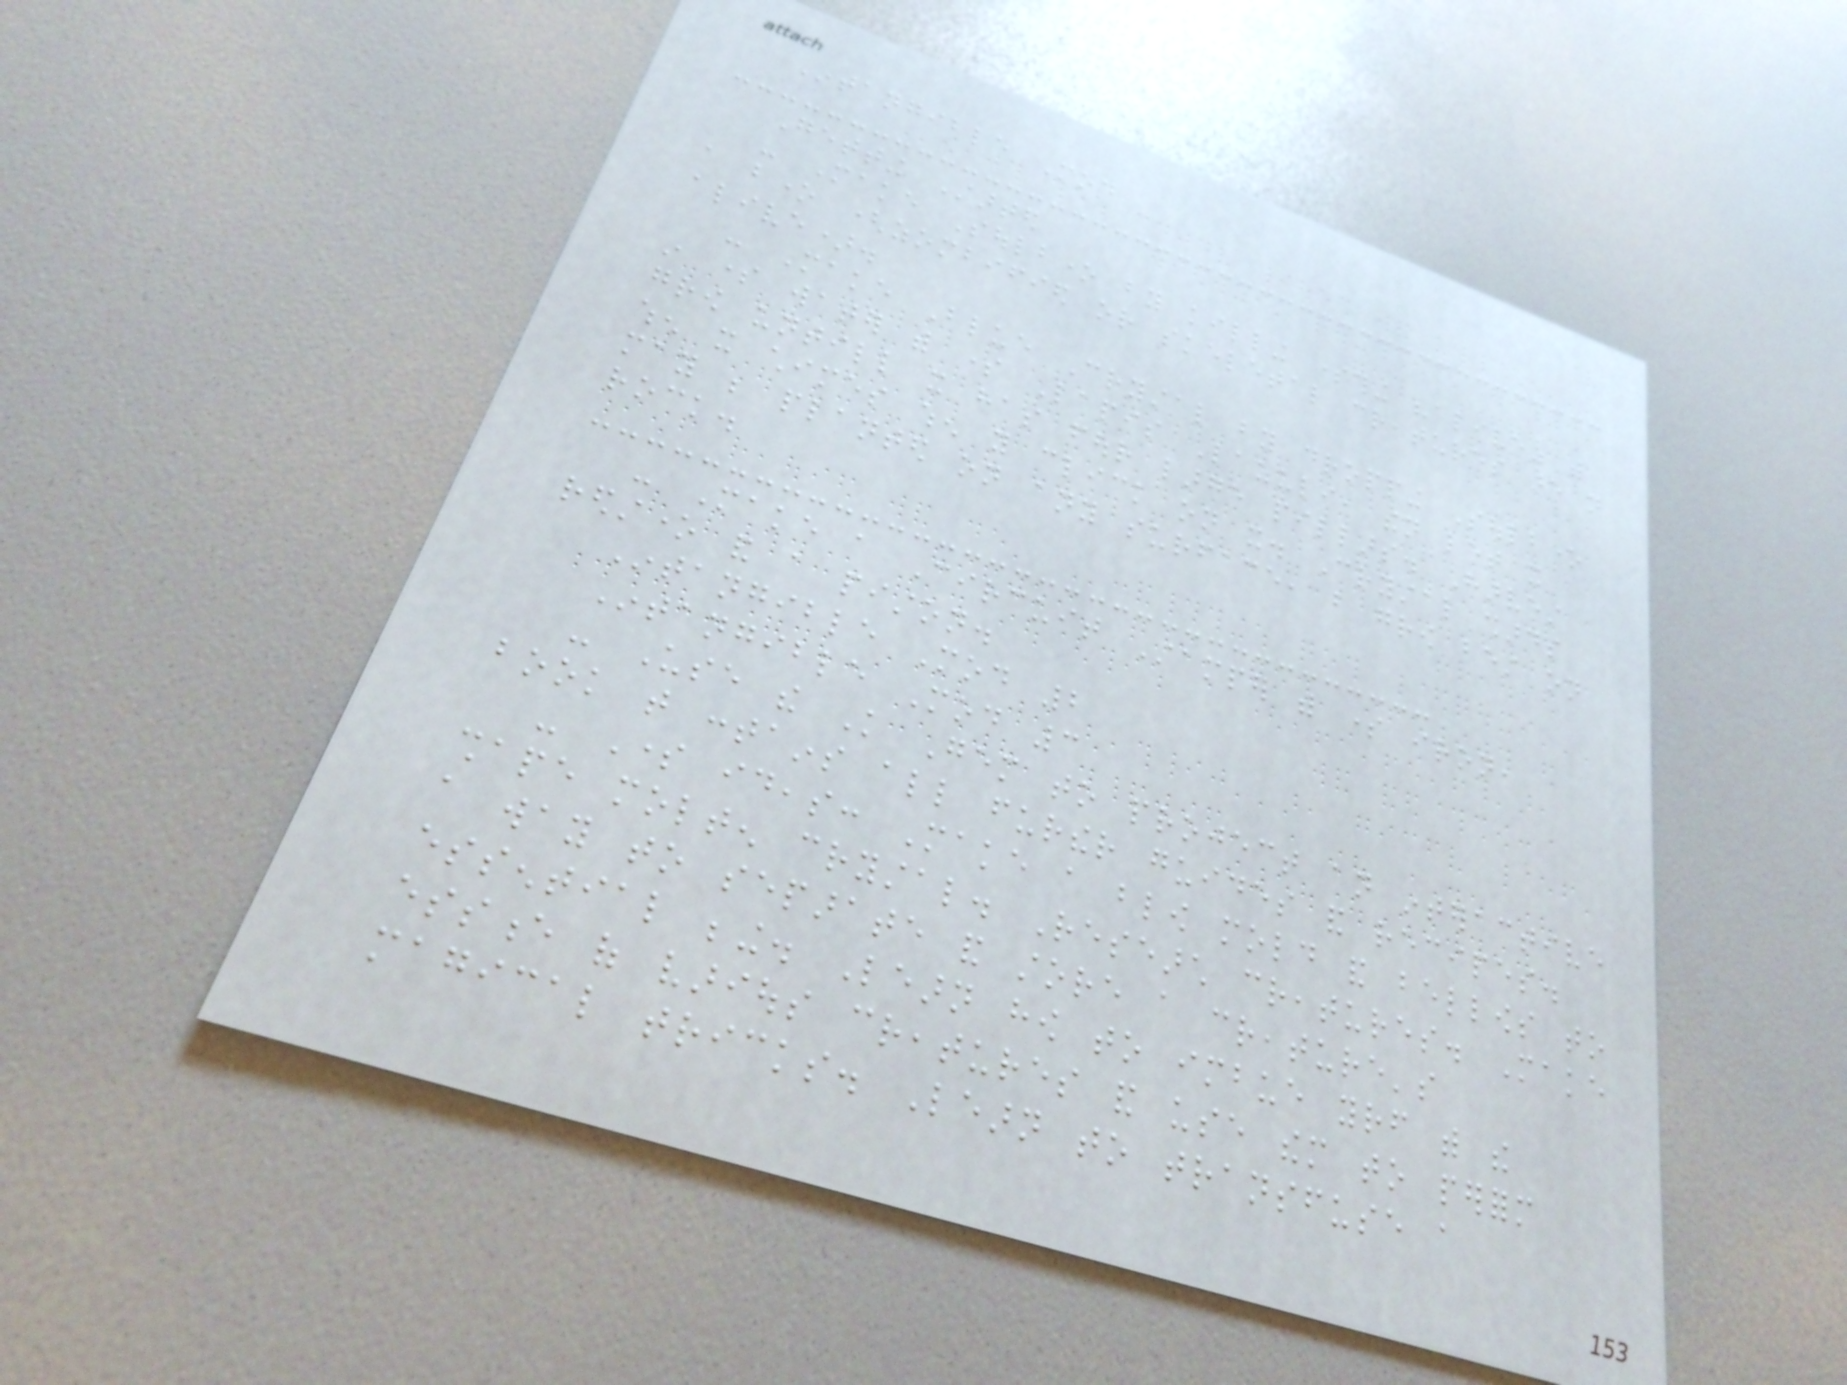Intangible Mod
Getting Started
- Make Soulbone by killing something "alive" with
a bone (zombified or skeletal creatures are not
alive).
- Make Blue Crystal by dropping Soulbone
in some water with some Lapis Lazuli, then let it
grow untill it has four large pillars. Harvest
when it chimes when you click on it. Crystal shards
may be planted on any surface, but grow best on
rock.
- Make a Circuit Stamper with some iron,
redstone and a piston.
Intangible Mod 2
Intangible Mod 3
- Use the Knowledge Gem to project an interactive
book that contains all further guides and recipes.
- Some ideas: Make a blow mold and bellows to
shape molten crystal. Research creatures. Make
a way to separate and store a creature's
essential being. Learn how to imbue yourself with the
essence of various creatures and use them to perform
magical tricks. Learn to transfuse a
